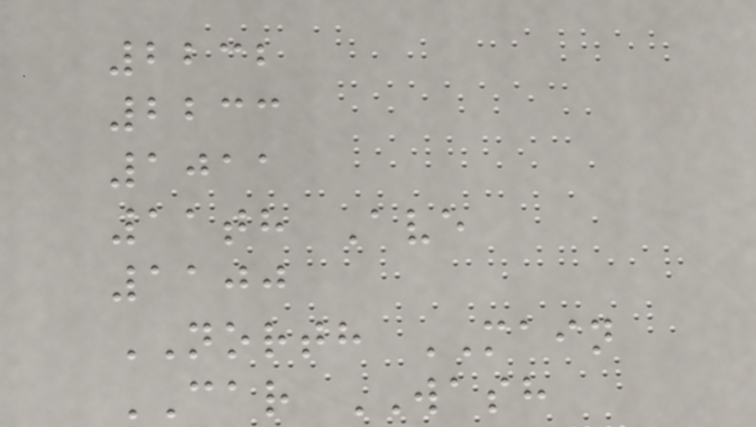2232
2233
1011
11th Ave
1100
NORTH MAIN
CAR WASH
